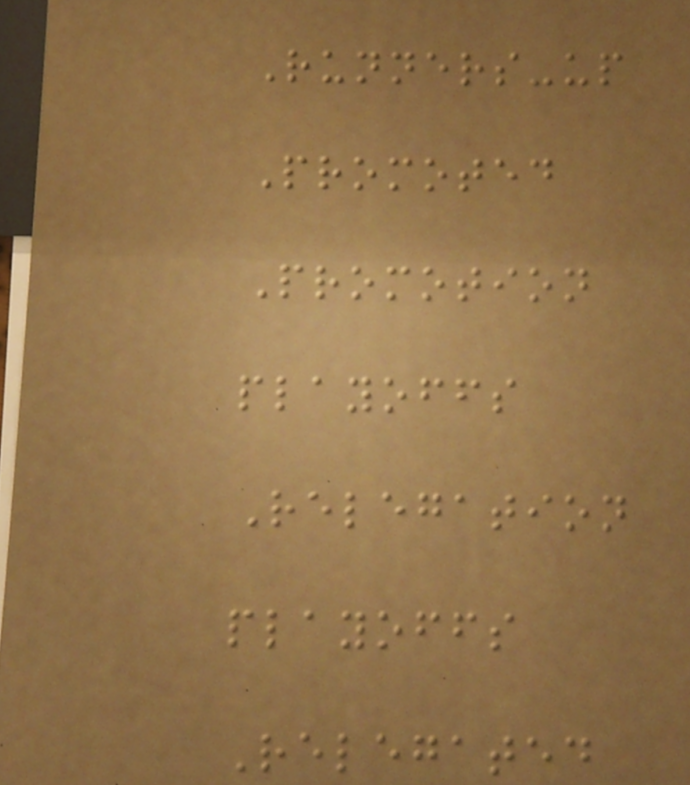Runners-up
Promoted
Promotion
playoffs
Relegation
playoffs
Relegated
